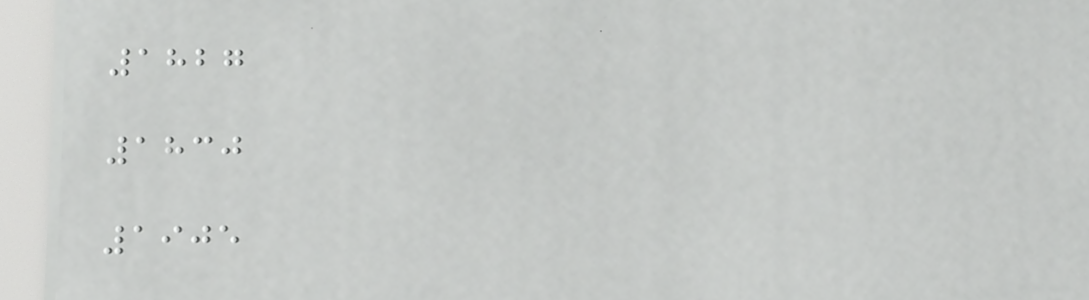1827
1830
1905
